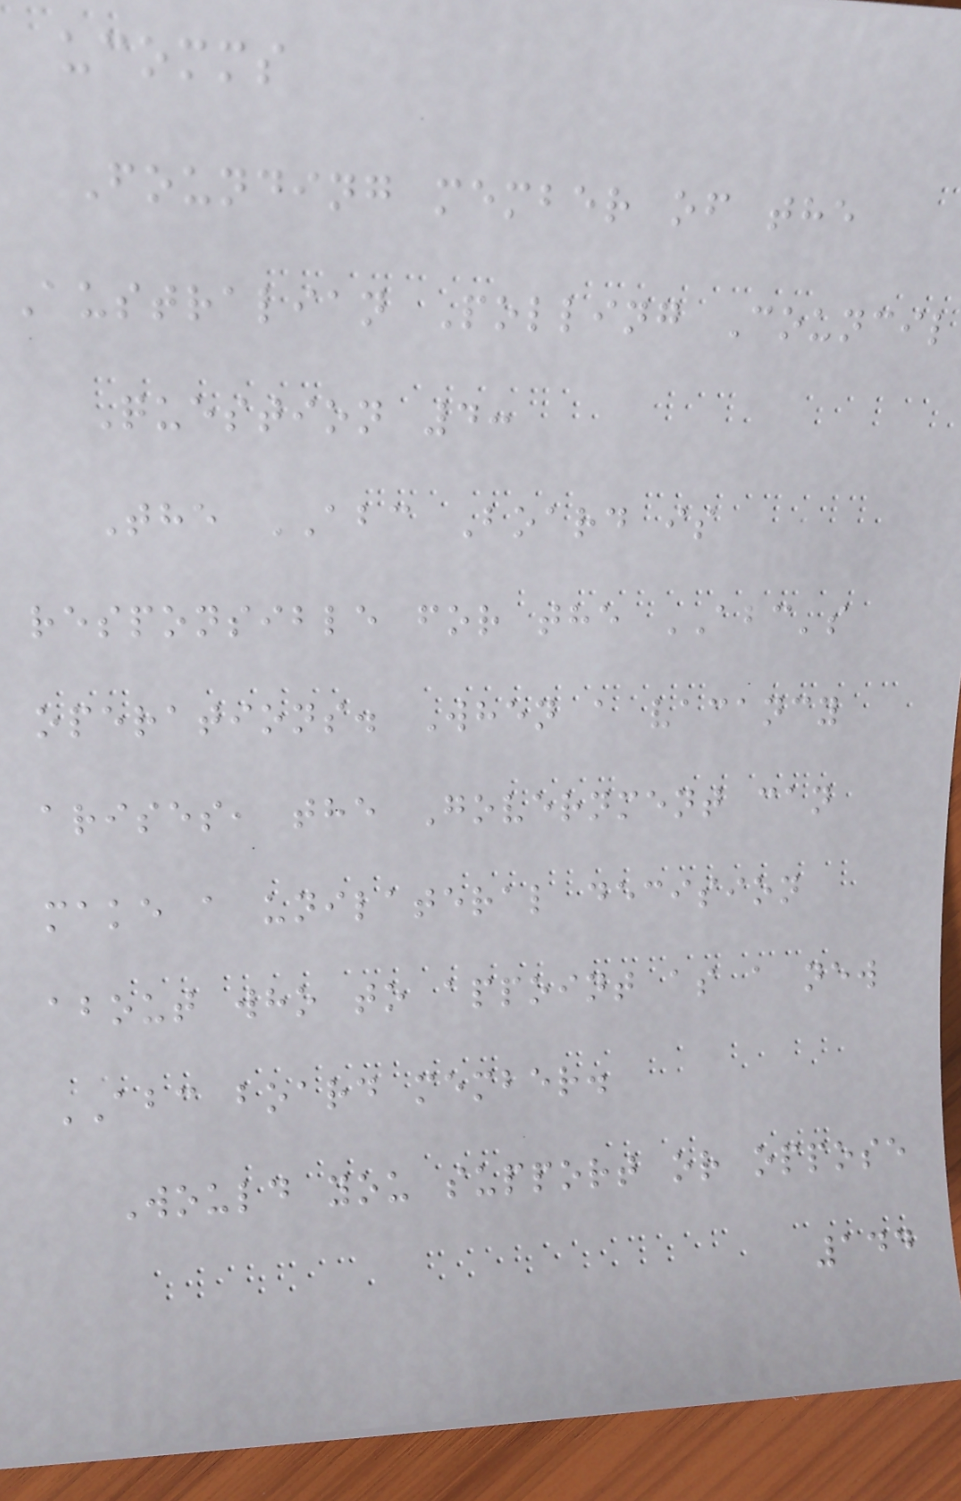ucomms
Founding member of the
Australian Polling Council
Question 4:
The ABC Board is
responsible for the ABC's
operations. When a vacancy
arises, the Government can
make a unilateral decision
about who to appoint as a new
ABC board member.
Would you support or oppose
144
